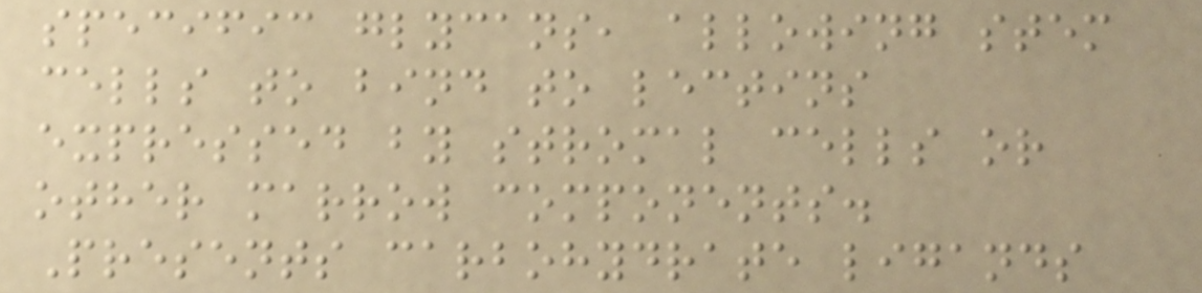specific glycans, allowing stem
cells to bind to lectins
expressed by stromal cells or
other marrow components.
Presents carbohydrate ligands
